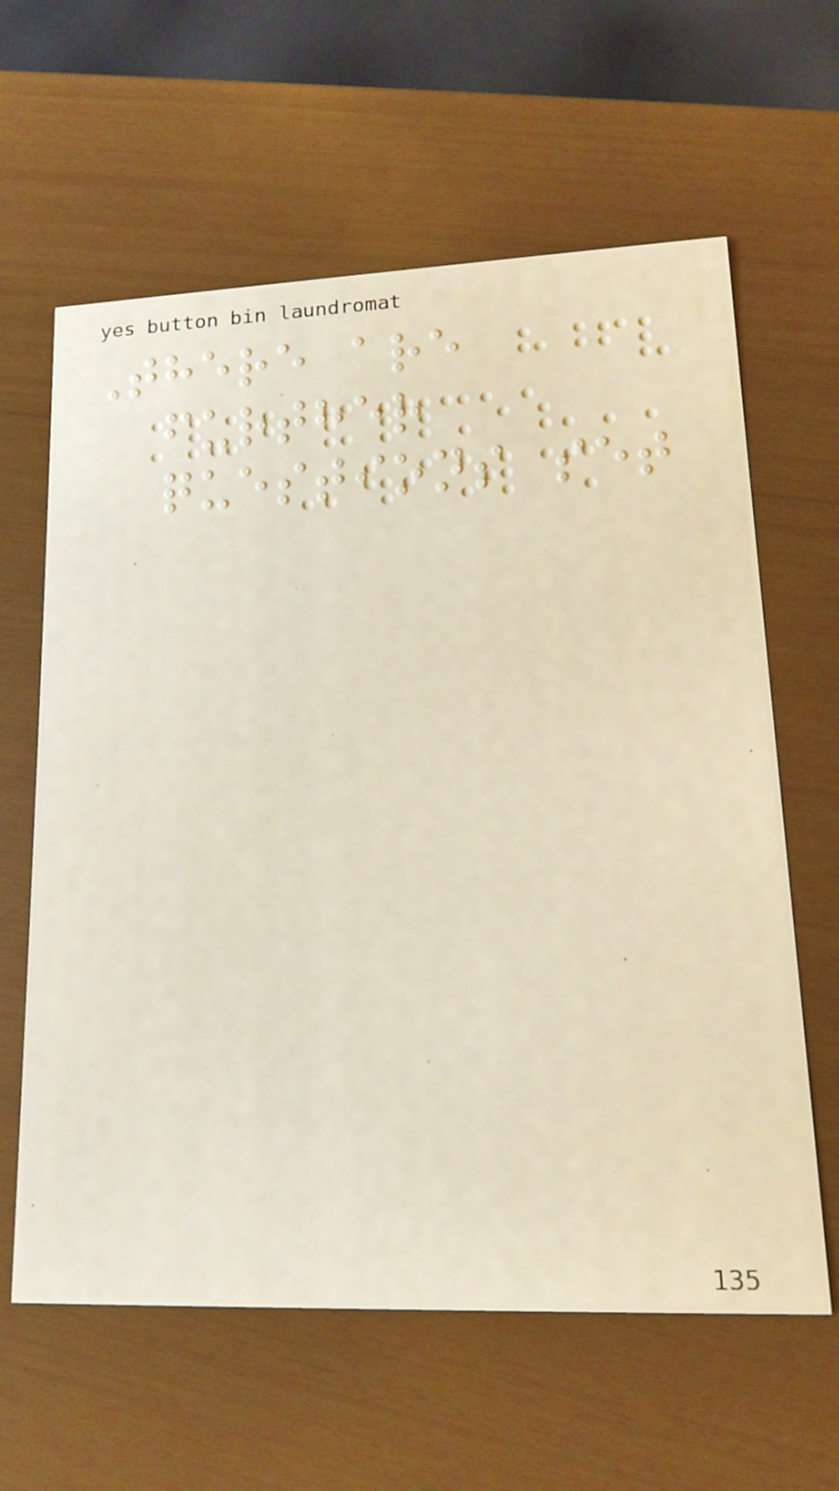There are
further
questions set
